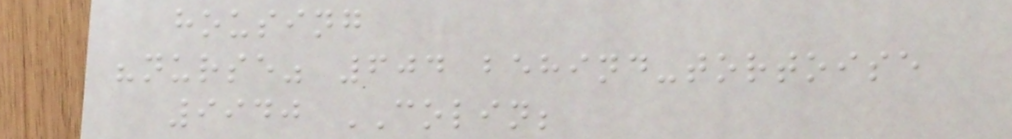housing
"nurse" 604 behind-tortoise
9940 COLIN;
